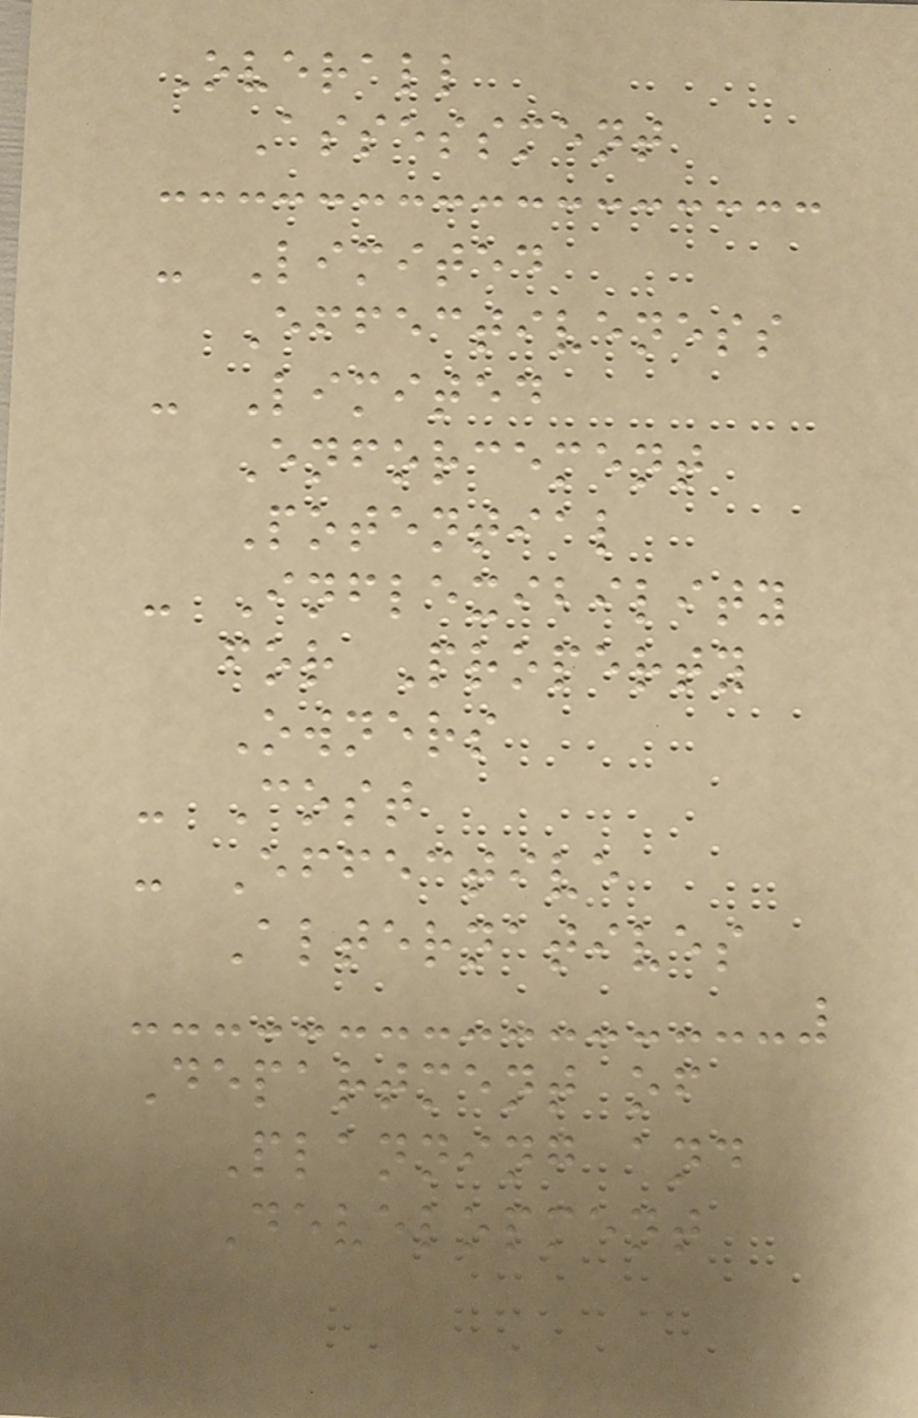Overall
Assessment
- Limited
Effectiveness
- Limited
Enforcement
Potential
- Inflexibility
for Property
Owners
- Cost
- Effective
Alternatives
Department of
Planning and
Development
